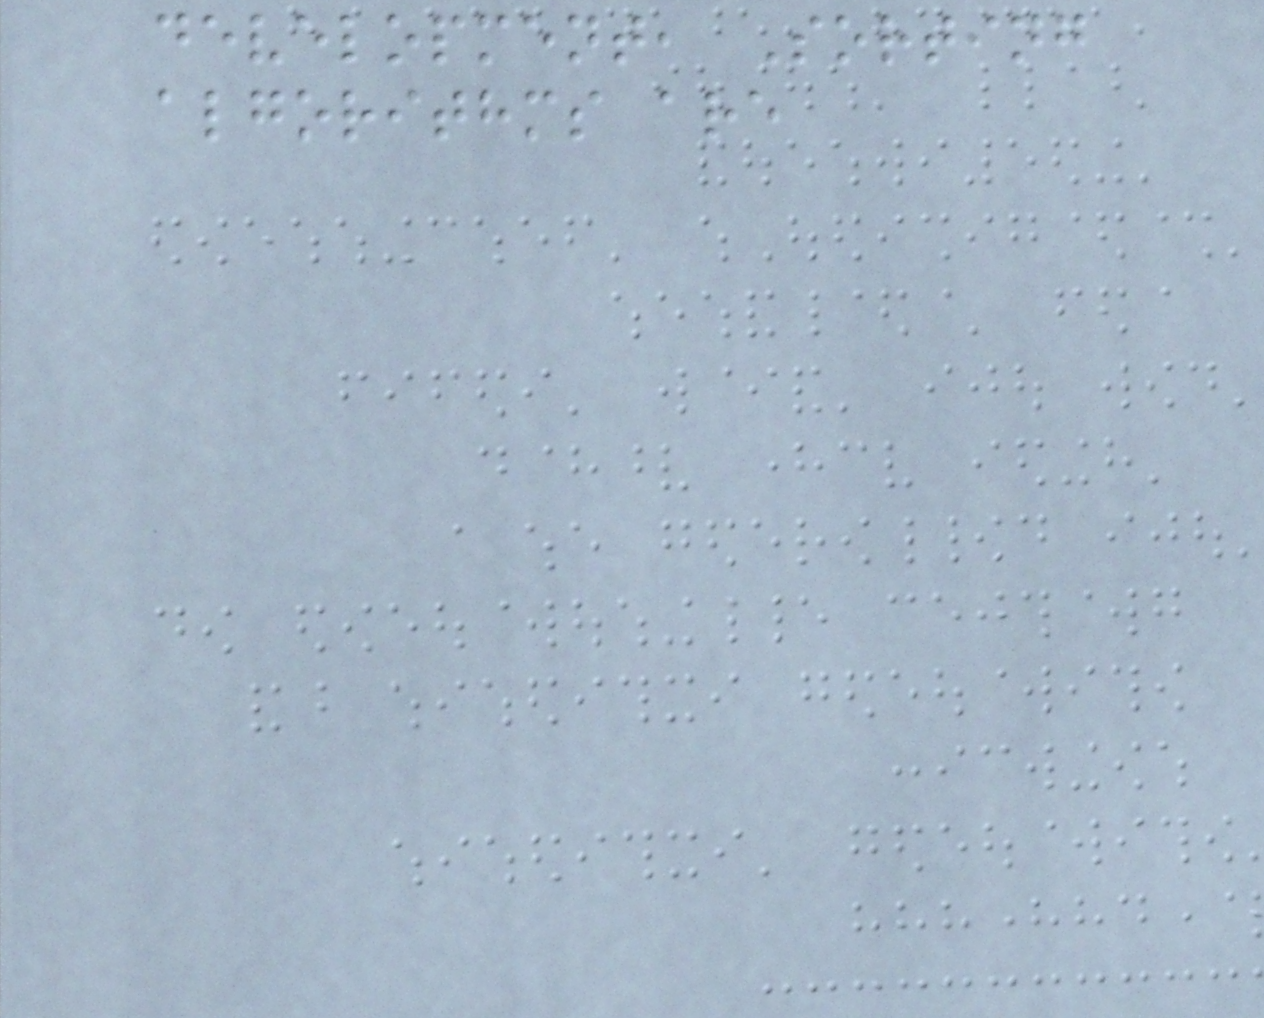development, Sorting
algorithms are
